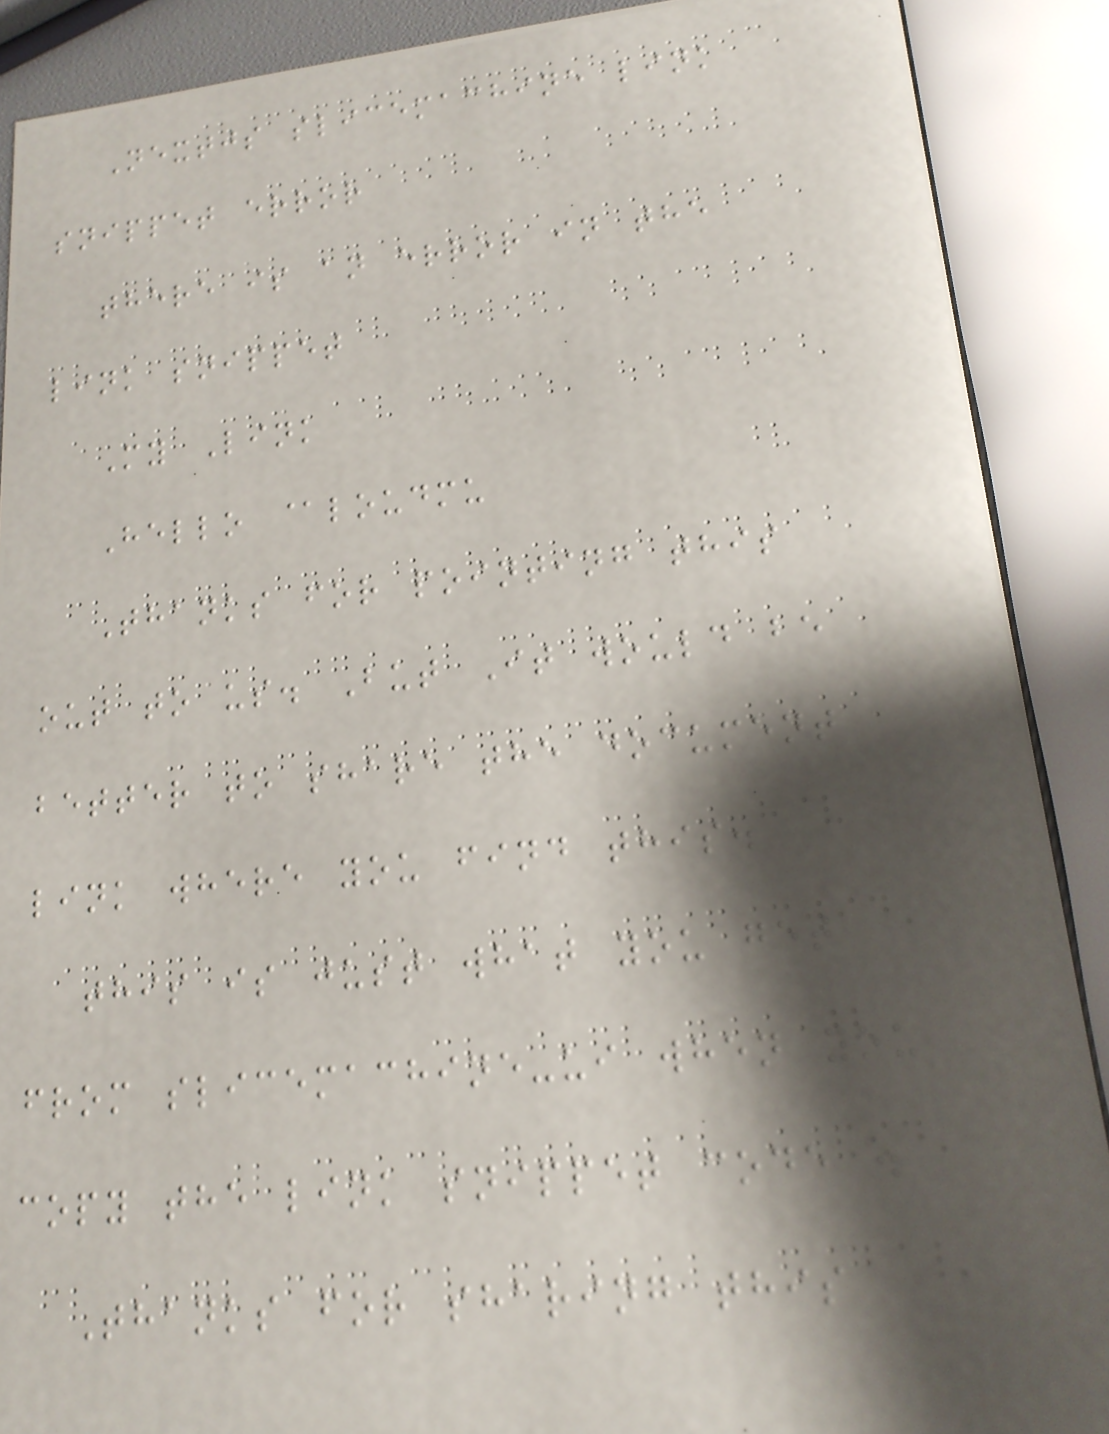Nextjs slicemachine link
snippet error
there is an error in the
link snippet
My Link
Hello @loudmu
Thanks for pointing this
out to us. But It would be
better to share the document
link where you find this.
this is just what you get
from slicemachine-ui when you
copy the link snippet code .
Thanks for sharing this
